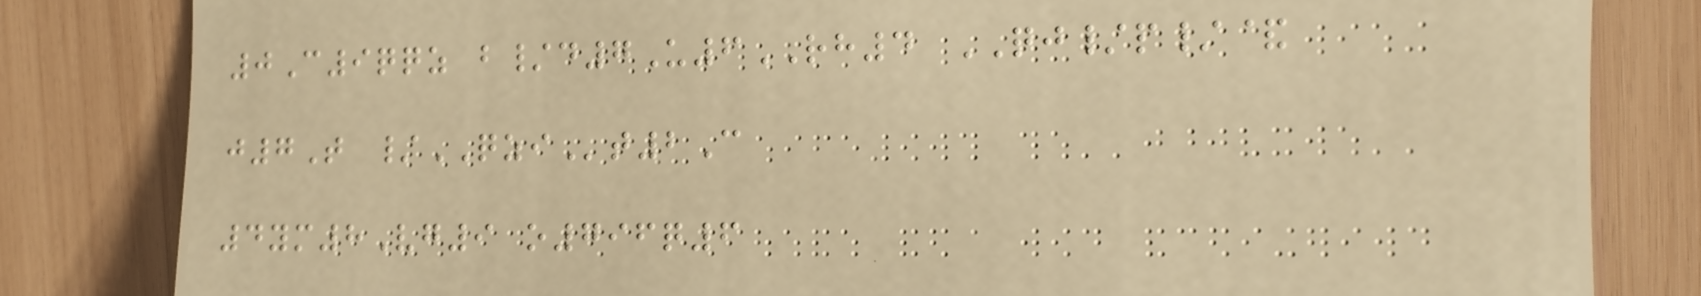0C9qqz b/d7U6RH4 QJ/p/&
j7T /QZIt2C
4ym8Vg9 o796q6
